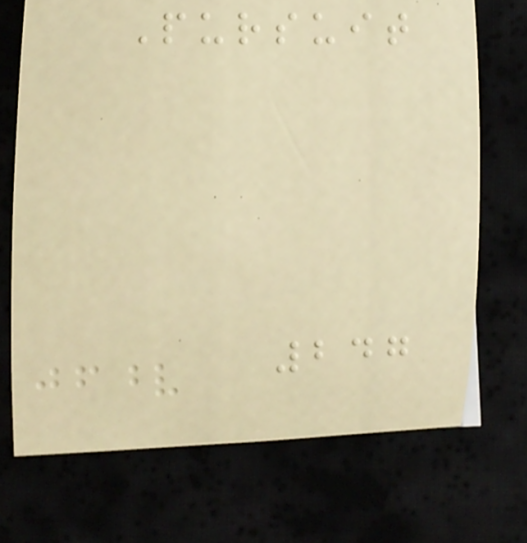Pursuit
247
